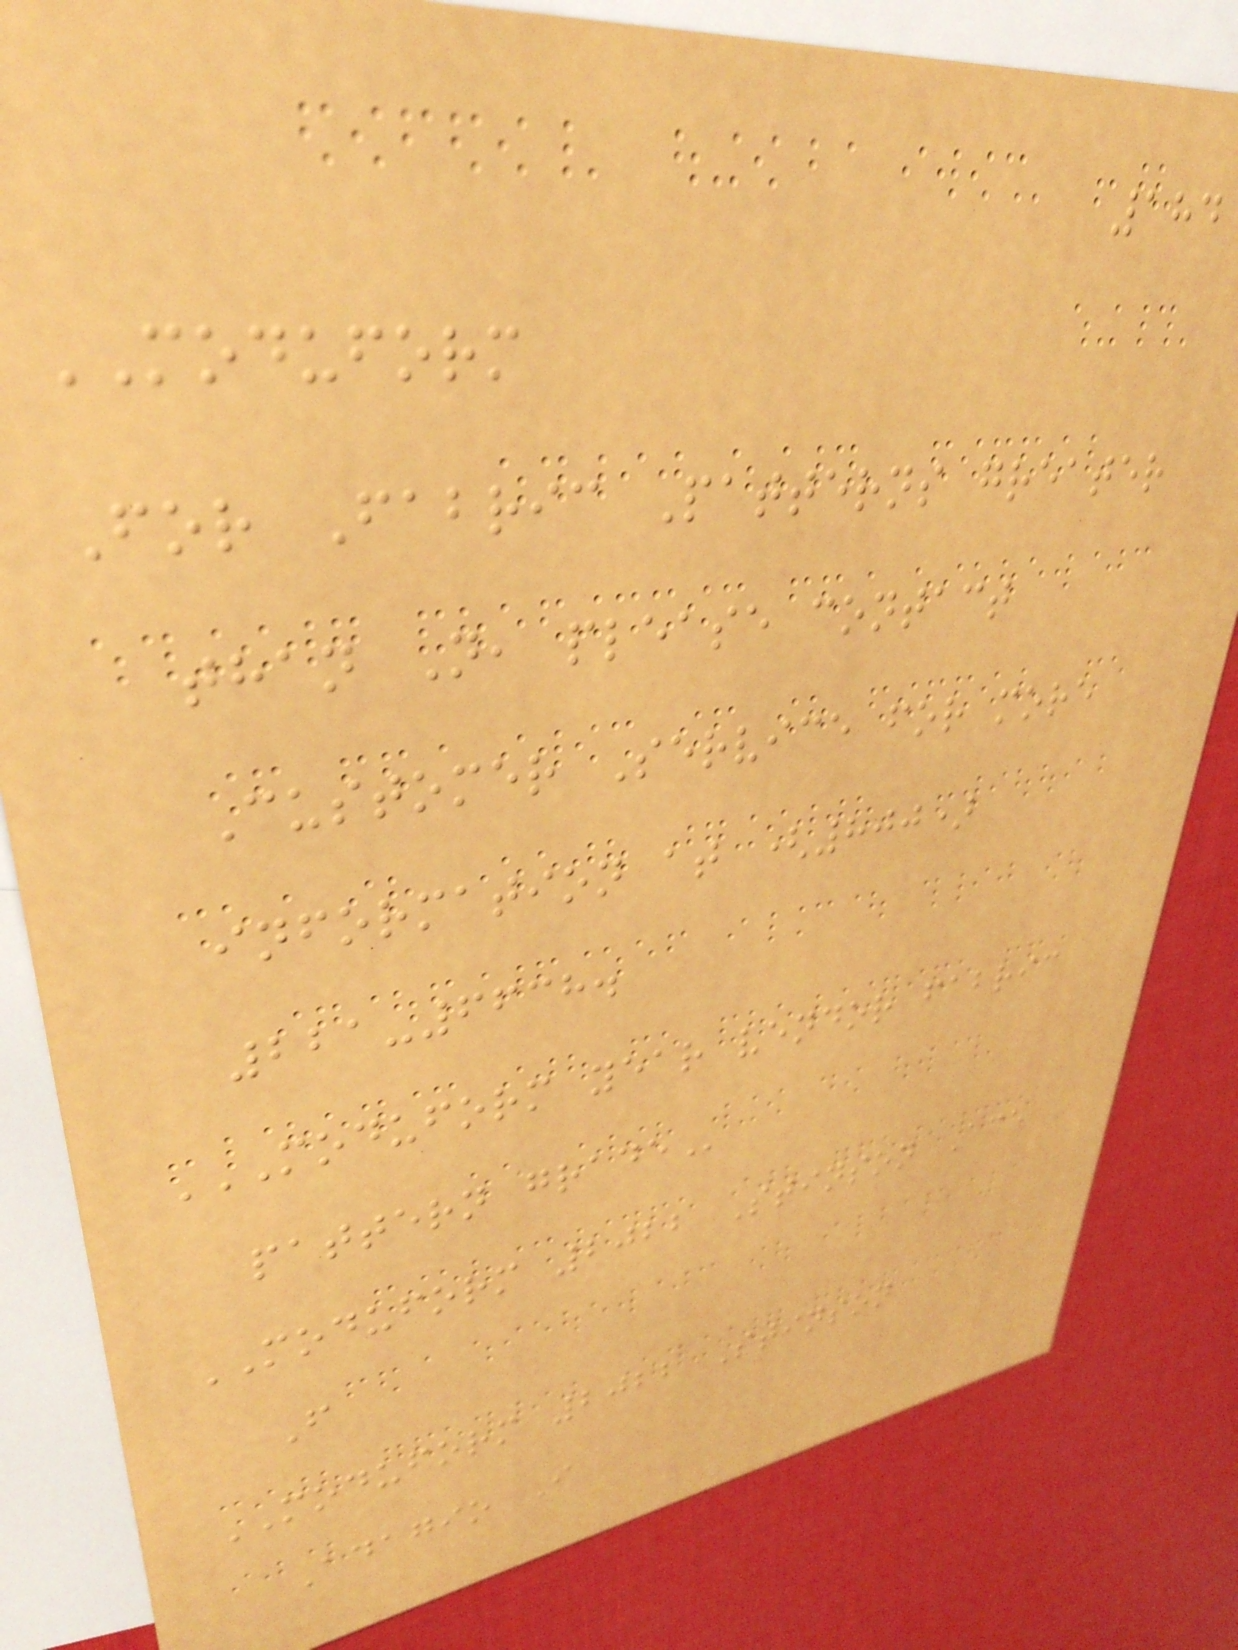184
MODUFORM
For Fabric Patterns greater
than N, please contact
Customer Service for more
information at (800)
221-6638.
MODUFORM YEAR VENDOR FABRIC
pattern
MODUFORM 2022 Stinson Ace
F
MODUFORM 2022 Stinson
Adagio I
